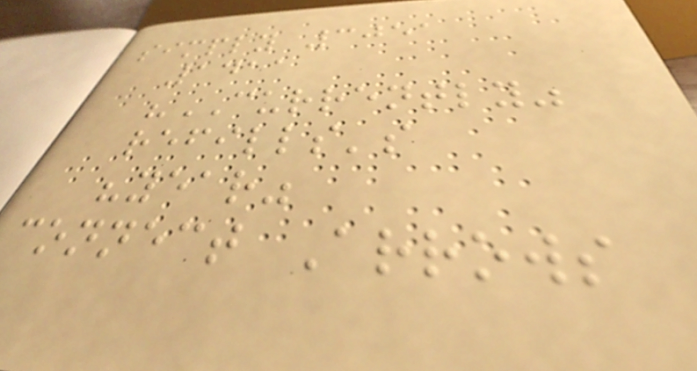simply 3051
1411
"CURRENTLY"
refills's
"year"
connect Arrows
